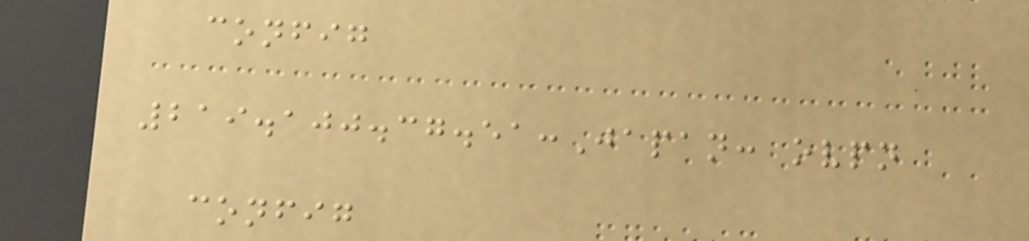config
219.100.37.51:Japan: ovpn
config
